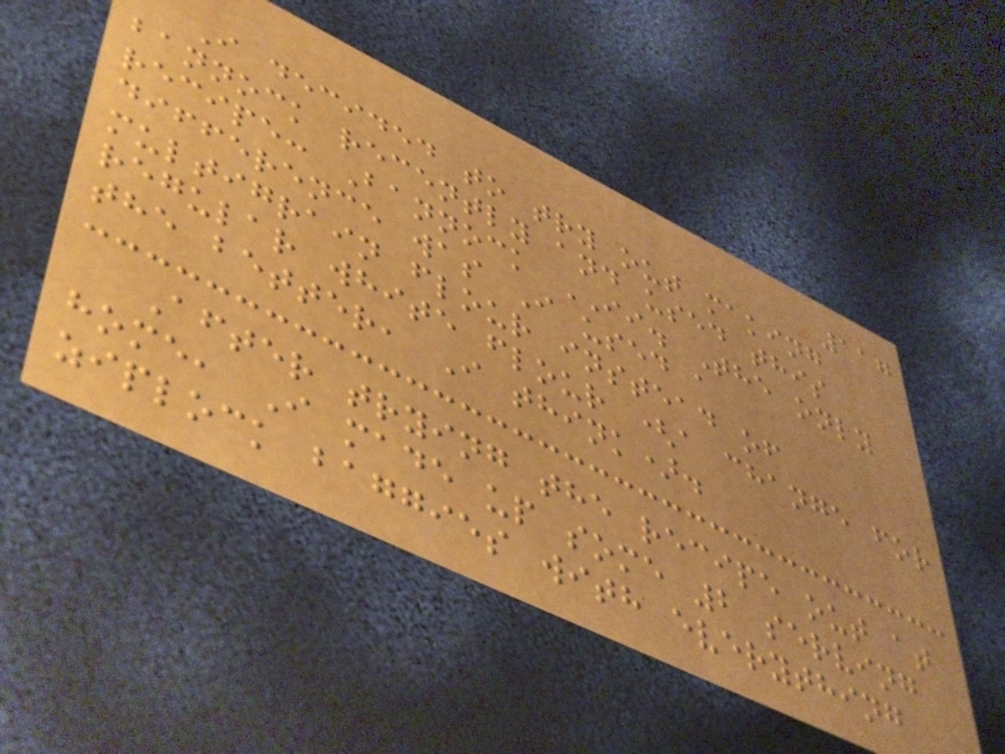117
I decided to try out making
bannock recently and used this
recipe: Bannock II. The only
difference was I used a
multigrain flour instead of
regular white flour (a change for
the better, I think).
After trying the recipe out at
home, I made up some 2 serving
ziplock baggies with everything
